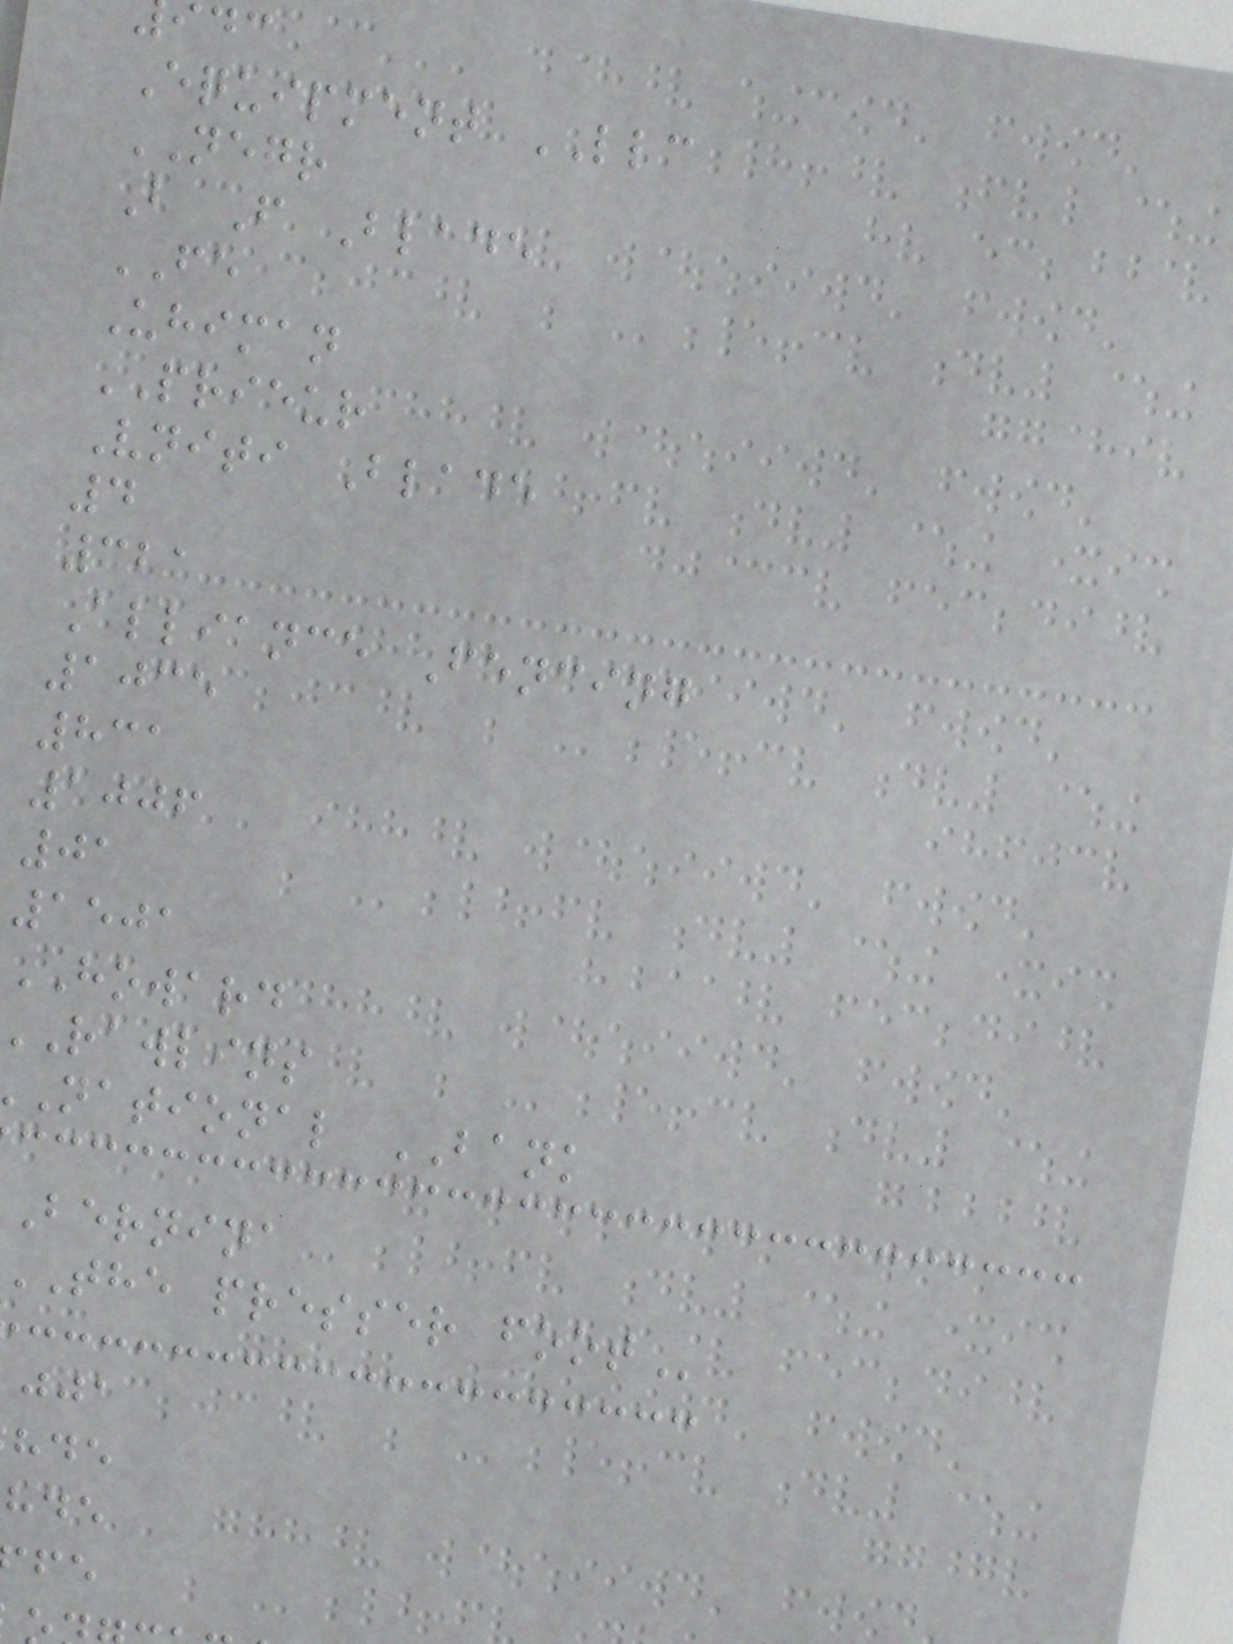Equipment LLC
NEGR
B F Blade
FE
Uhiman
PRIEUR
Vniti Blade
4
321
Alliance Fencing
1035
831
1006
01
1501
HOWARD
rawlins
national BANK
bernina
the presser
